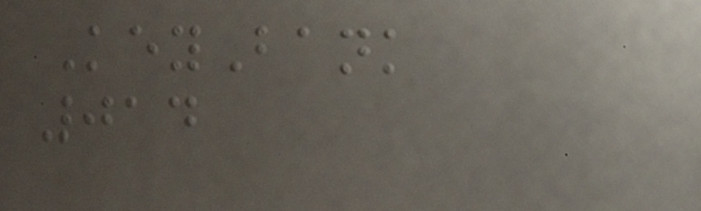KeyBank
014
